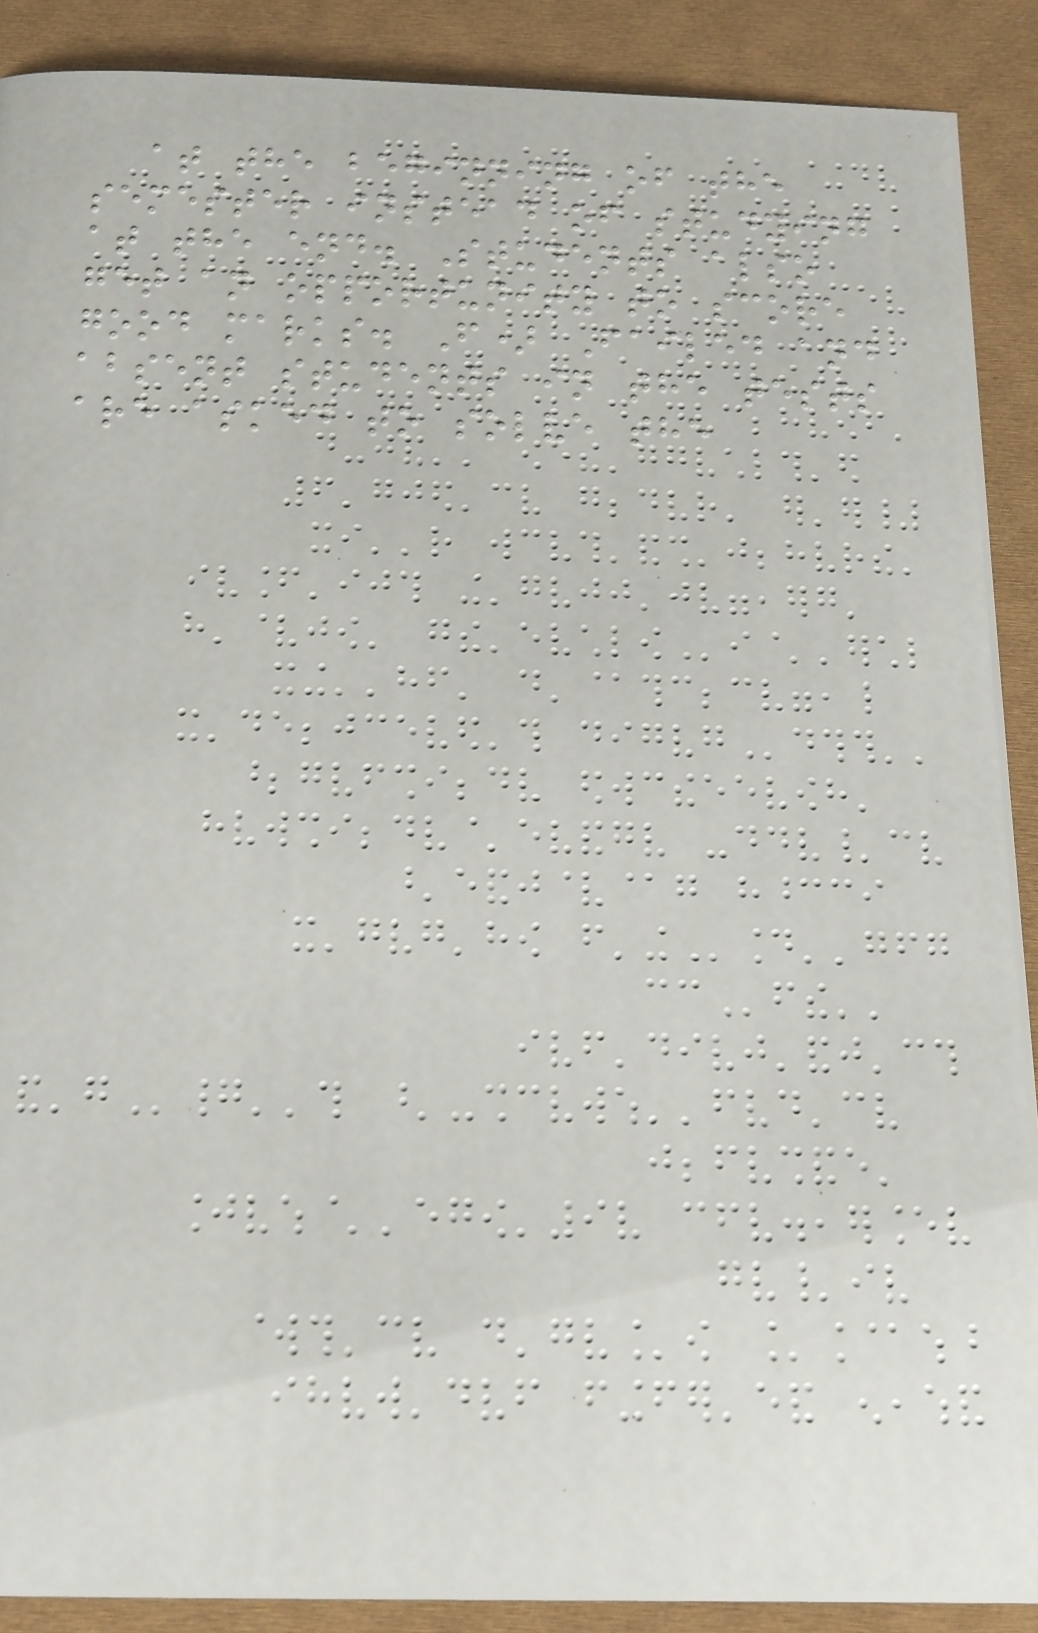at the beginning of the
semester instead of studying
at the end. Students also
get an opportunity to score
good marks. F) Failed and
absent students in the tests
are asked to solve the
